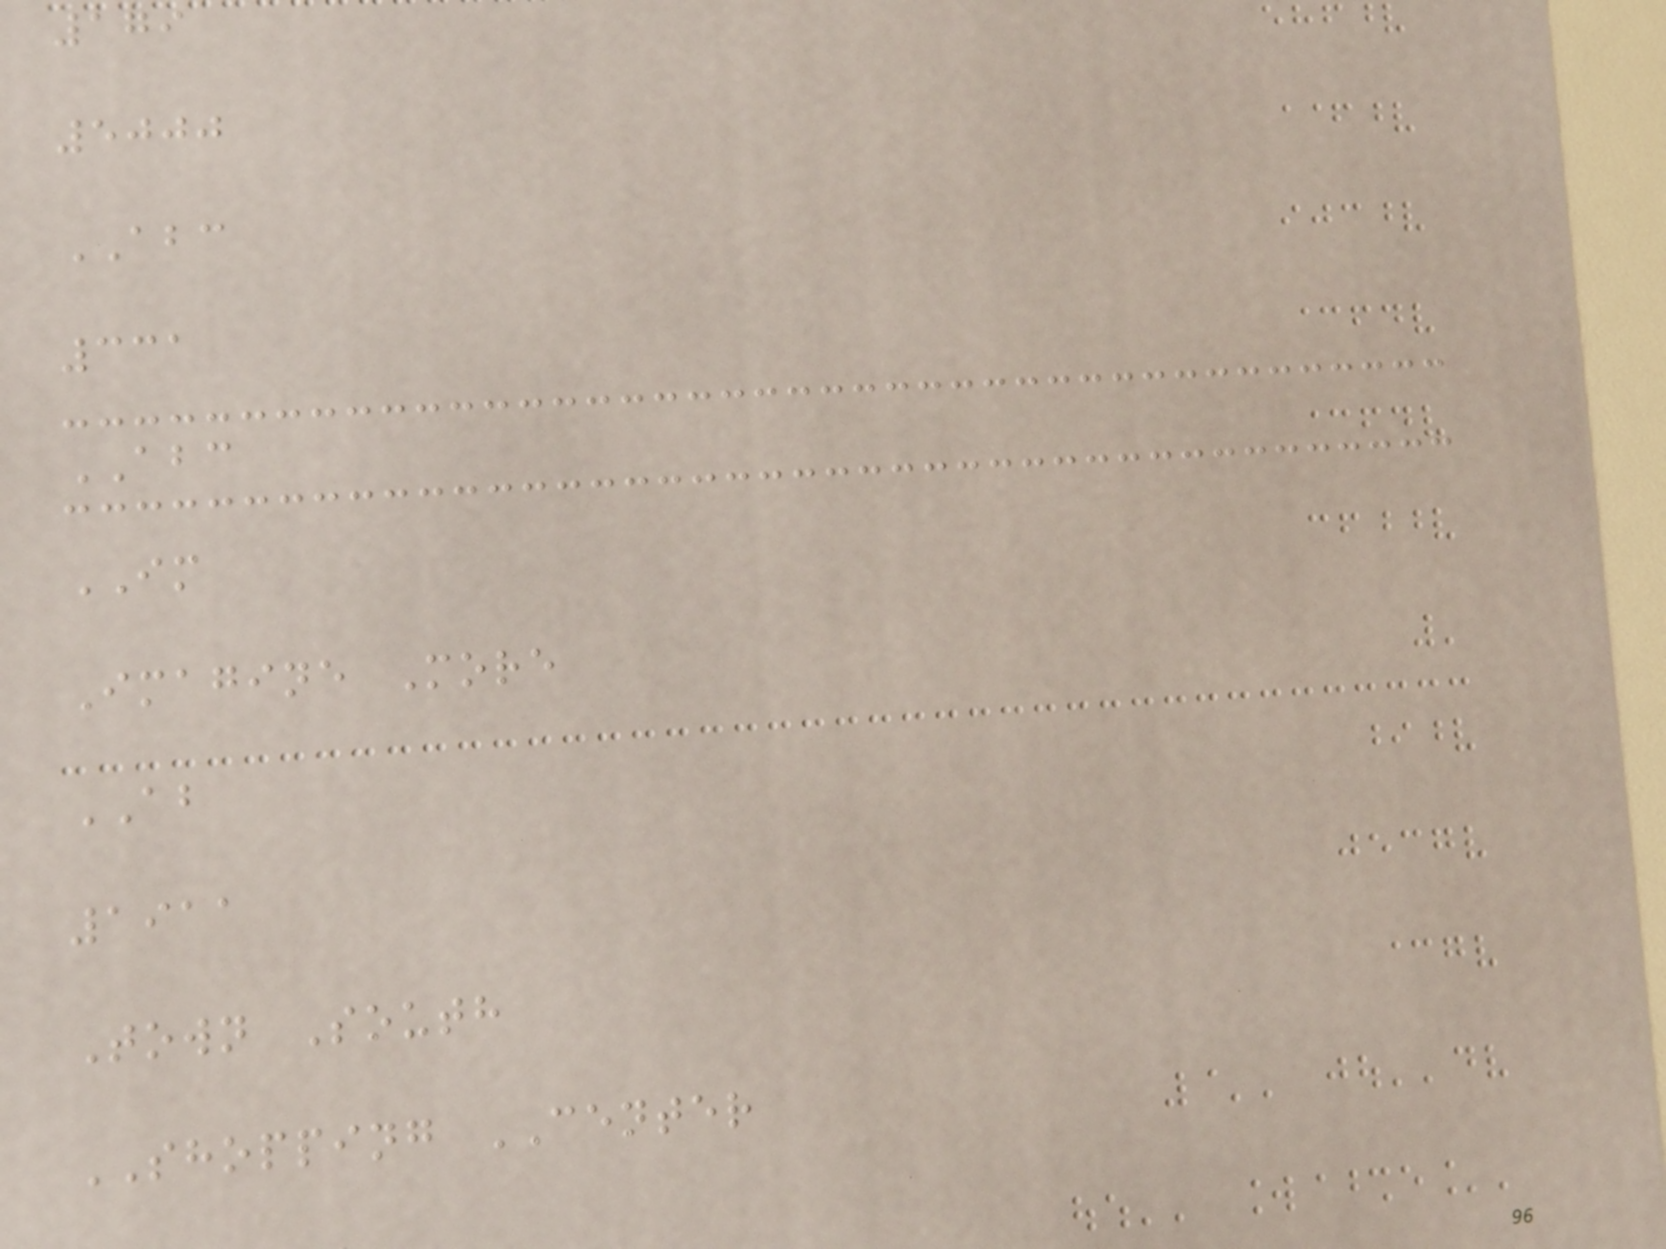179
5000
ABC
331
ABC
IM
Imagine More
AB
1911
Town South
SHOPPING CENTER
